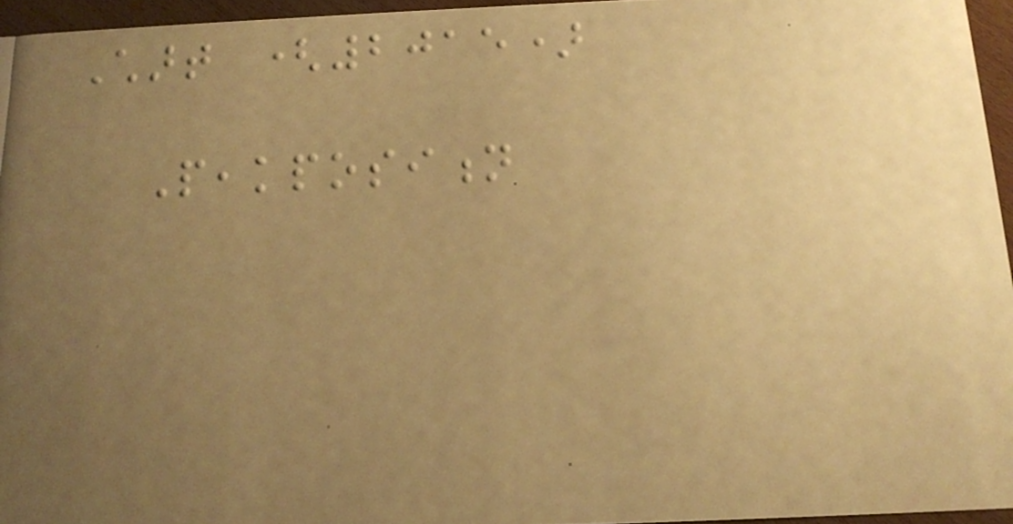Chart (2015)
Peakposition
